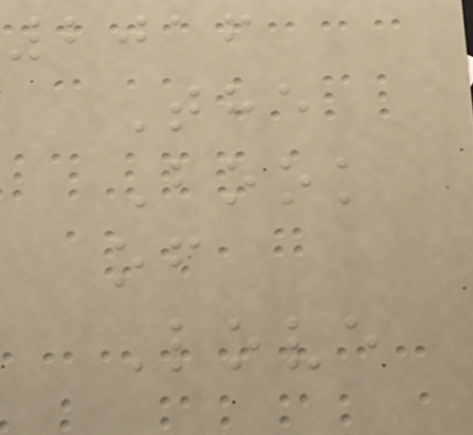2016
The
Book
of
Love
